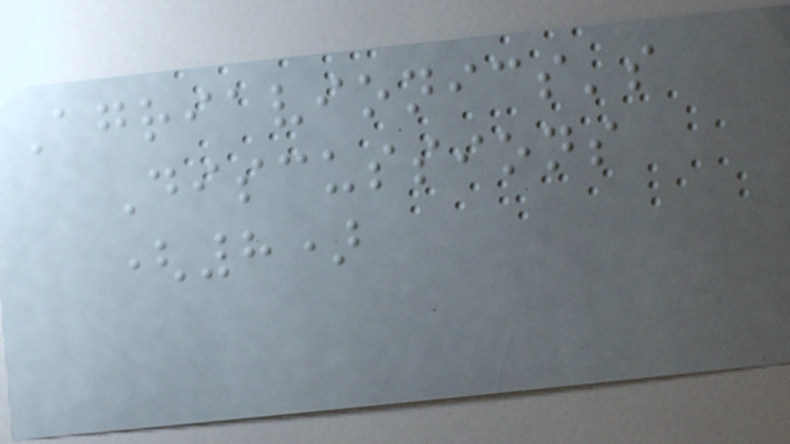Agriavionics's
Discussions
(8)
